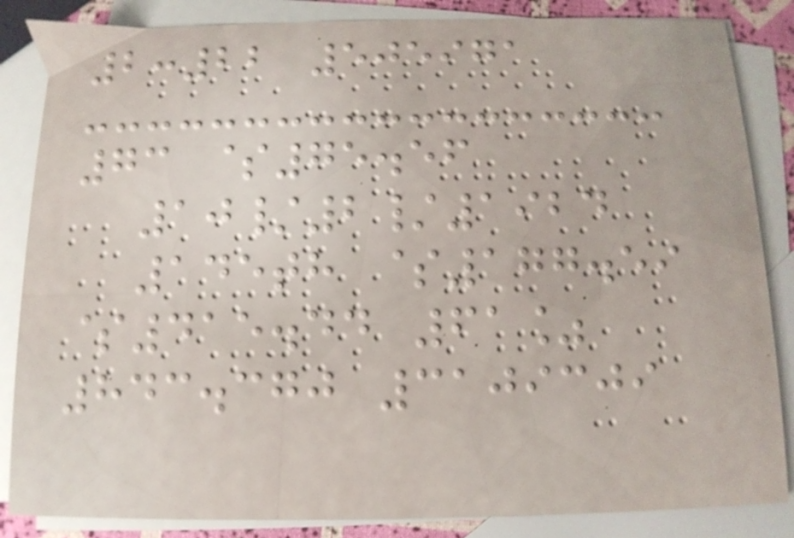2:22 505971
73 $75.56
10/2/1924
145th $177.59
$415.44 61%
843.370 3109309
